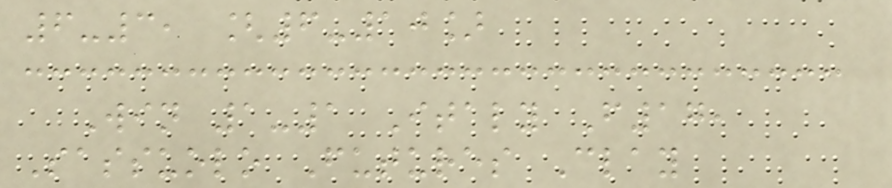6-3, [6-10]
Win 1-1 Italy F17,
Sassuolo Futures Clay
